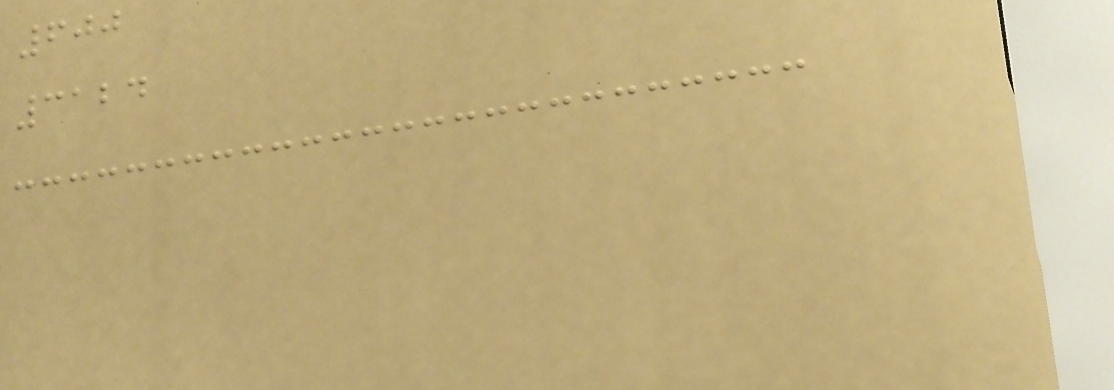600
3124
